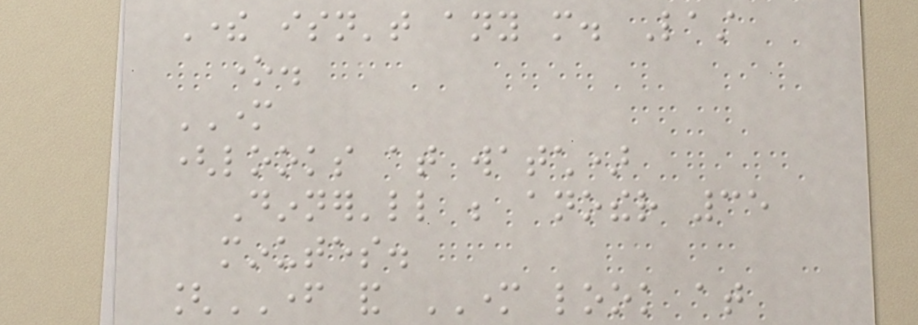There isn't any more. Last
one.
MOTHER
(looks at watch)
Dinner'll be another 35
minutes.
[FATHER and MOTHER look at
